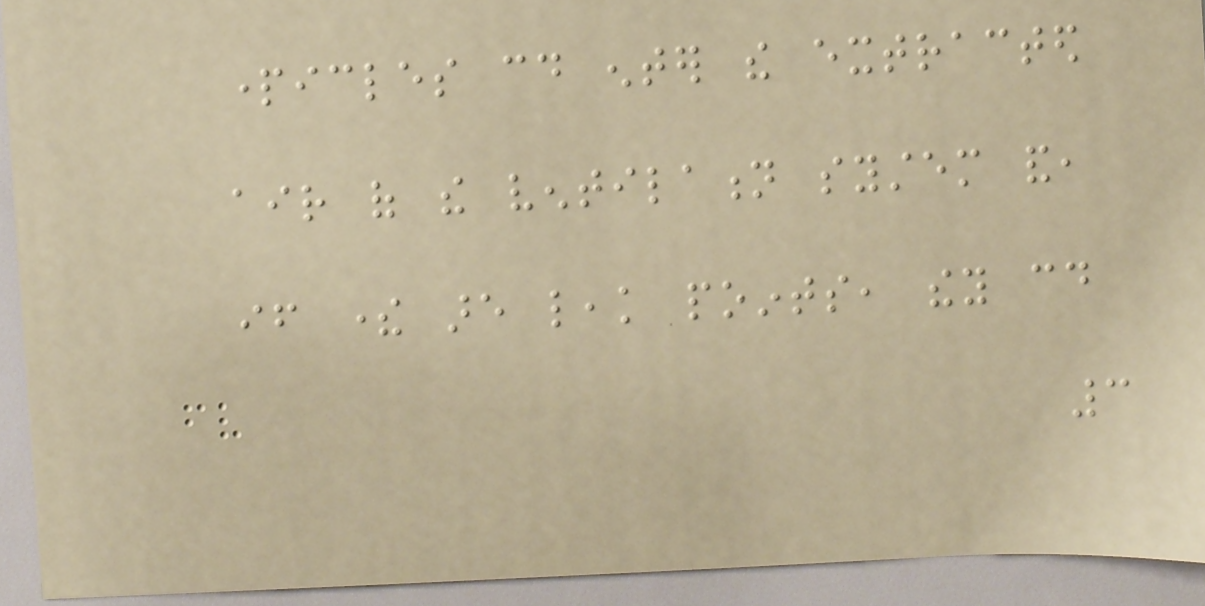particles could enter the extracted
air of the ventilation system and,
if there are leak points, they could
3
